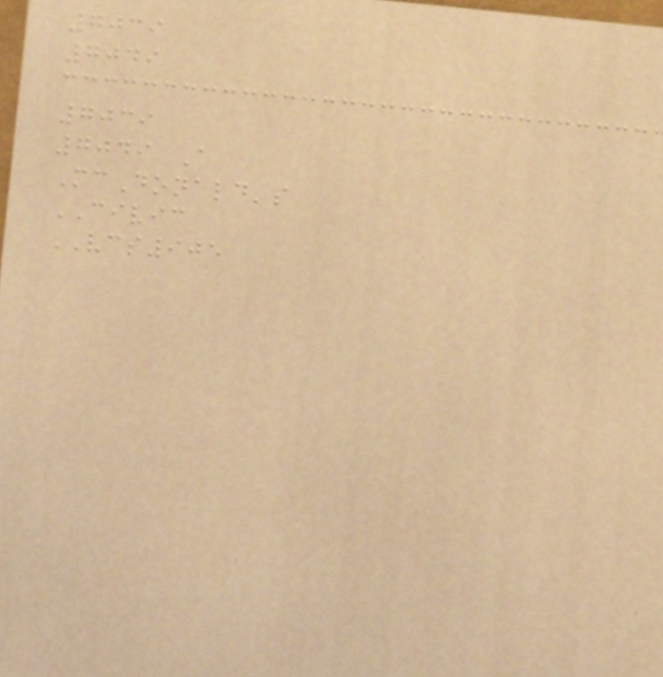7039
7049
7039
7049 A
McDonald's
CIVIC
VCS905
